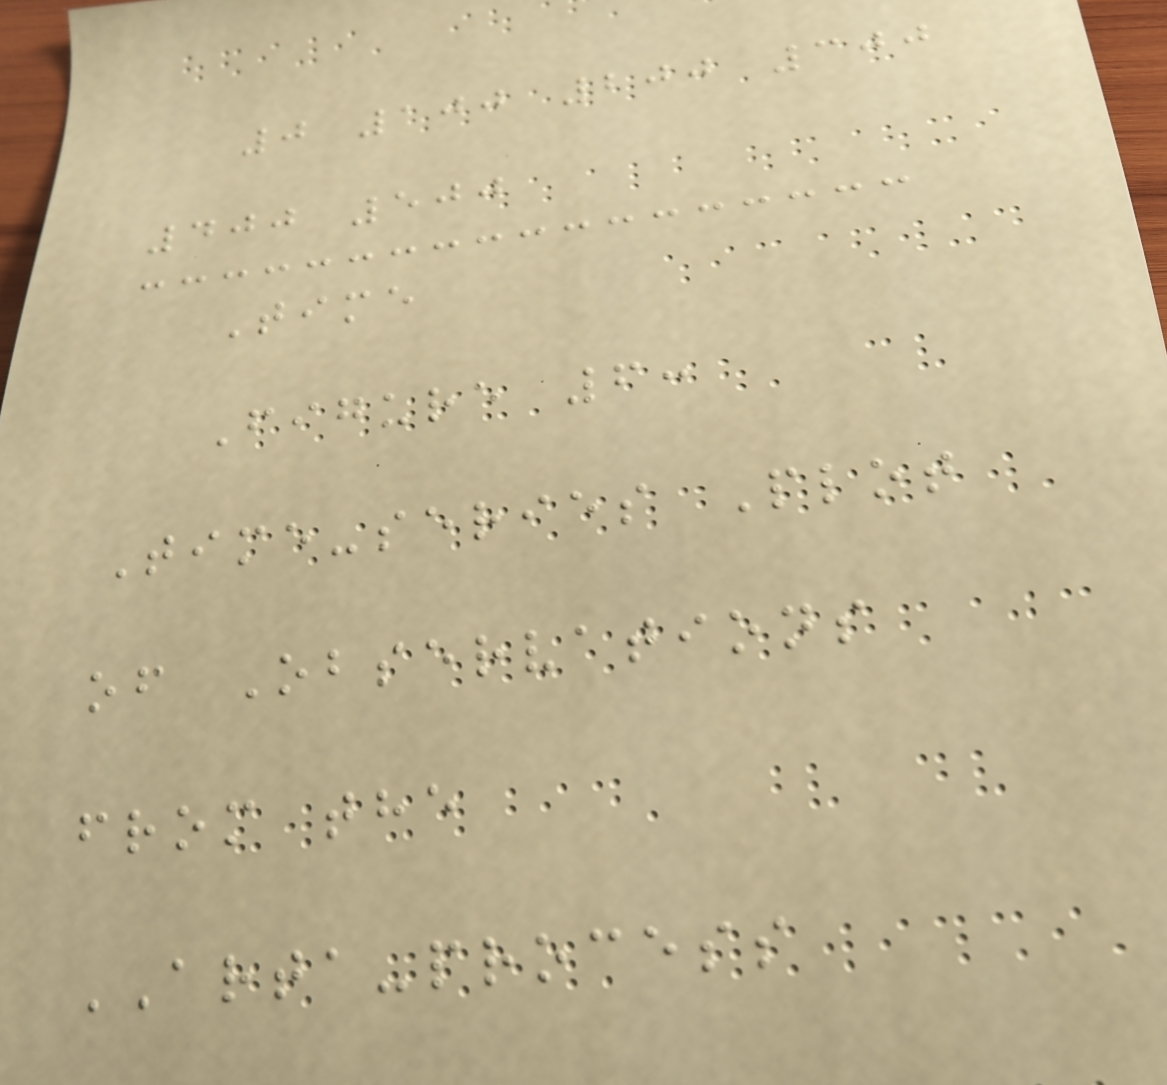0 100 200 300
400 500
Time
Figure 6:
Time-series Plot
of Observations
from the
ARTA-process
